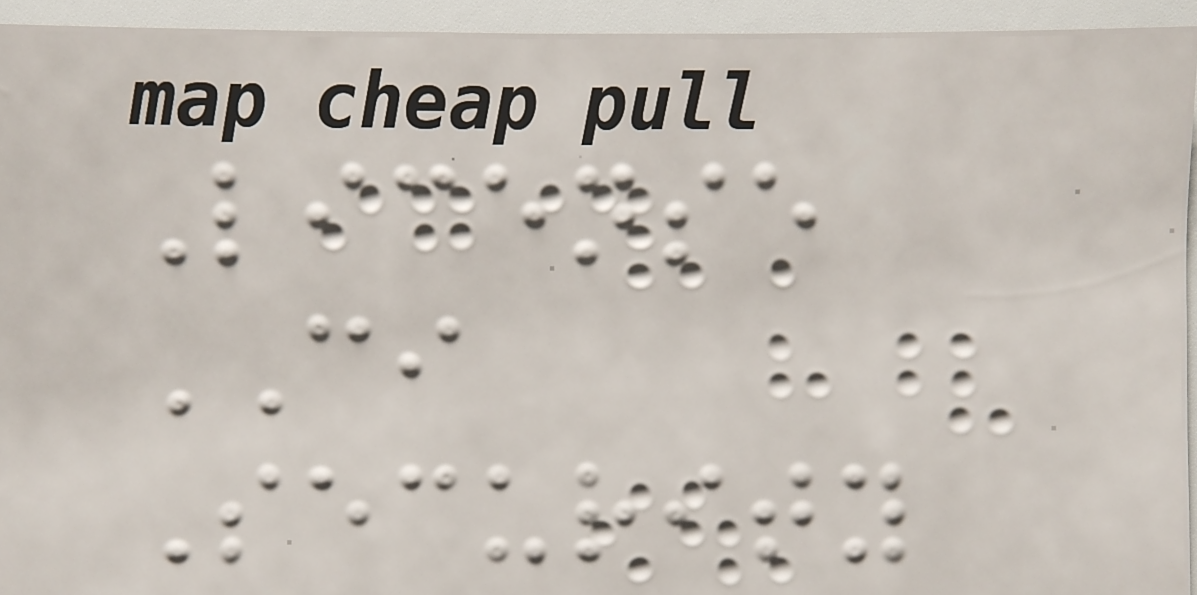License
CI
Security
